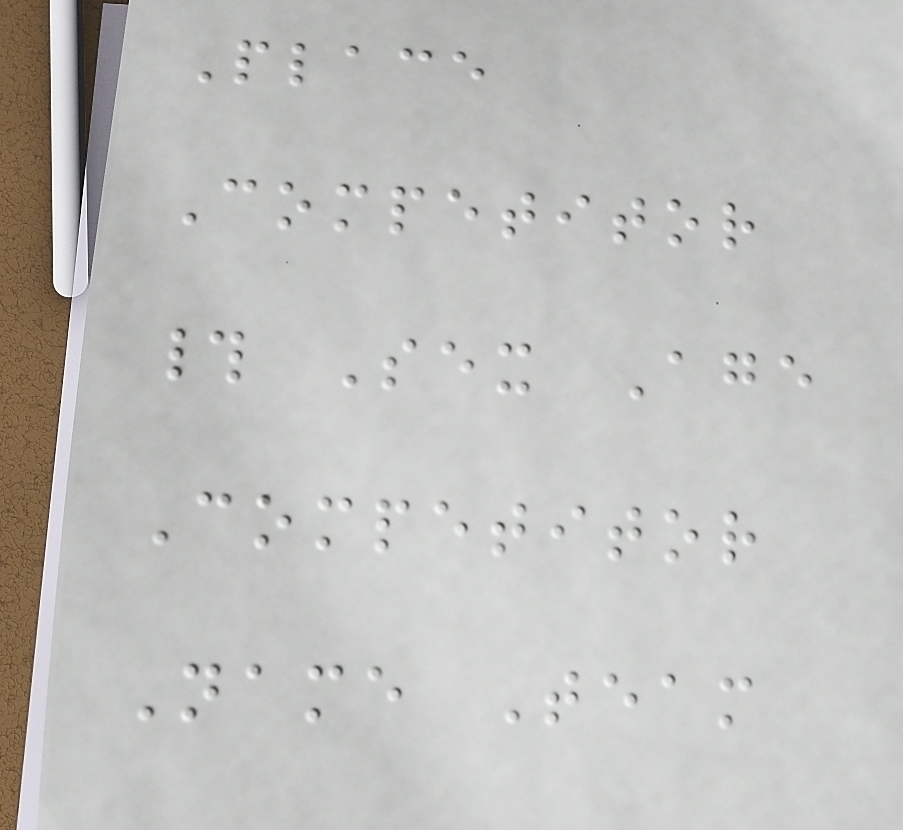Place
Competitor
# Sex Age
Competitor
Name Team
